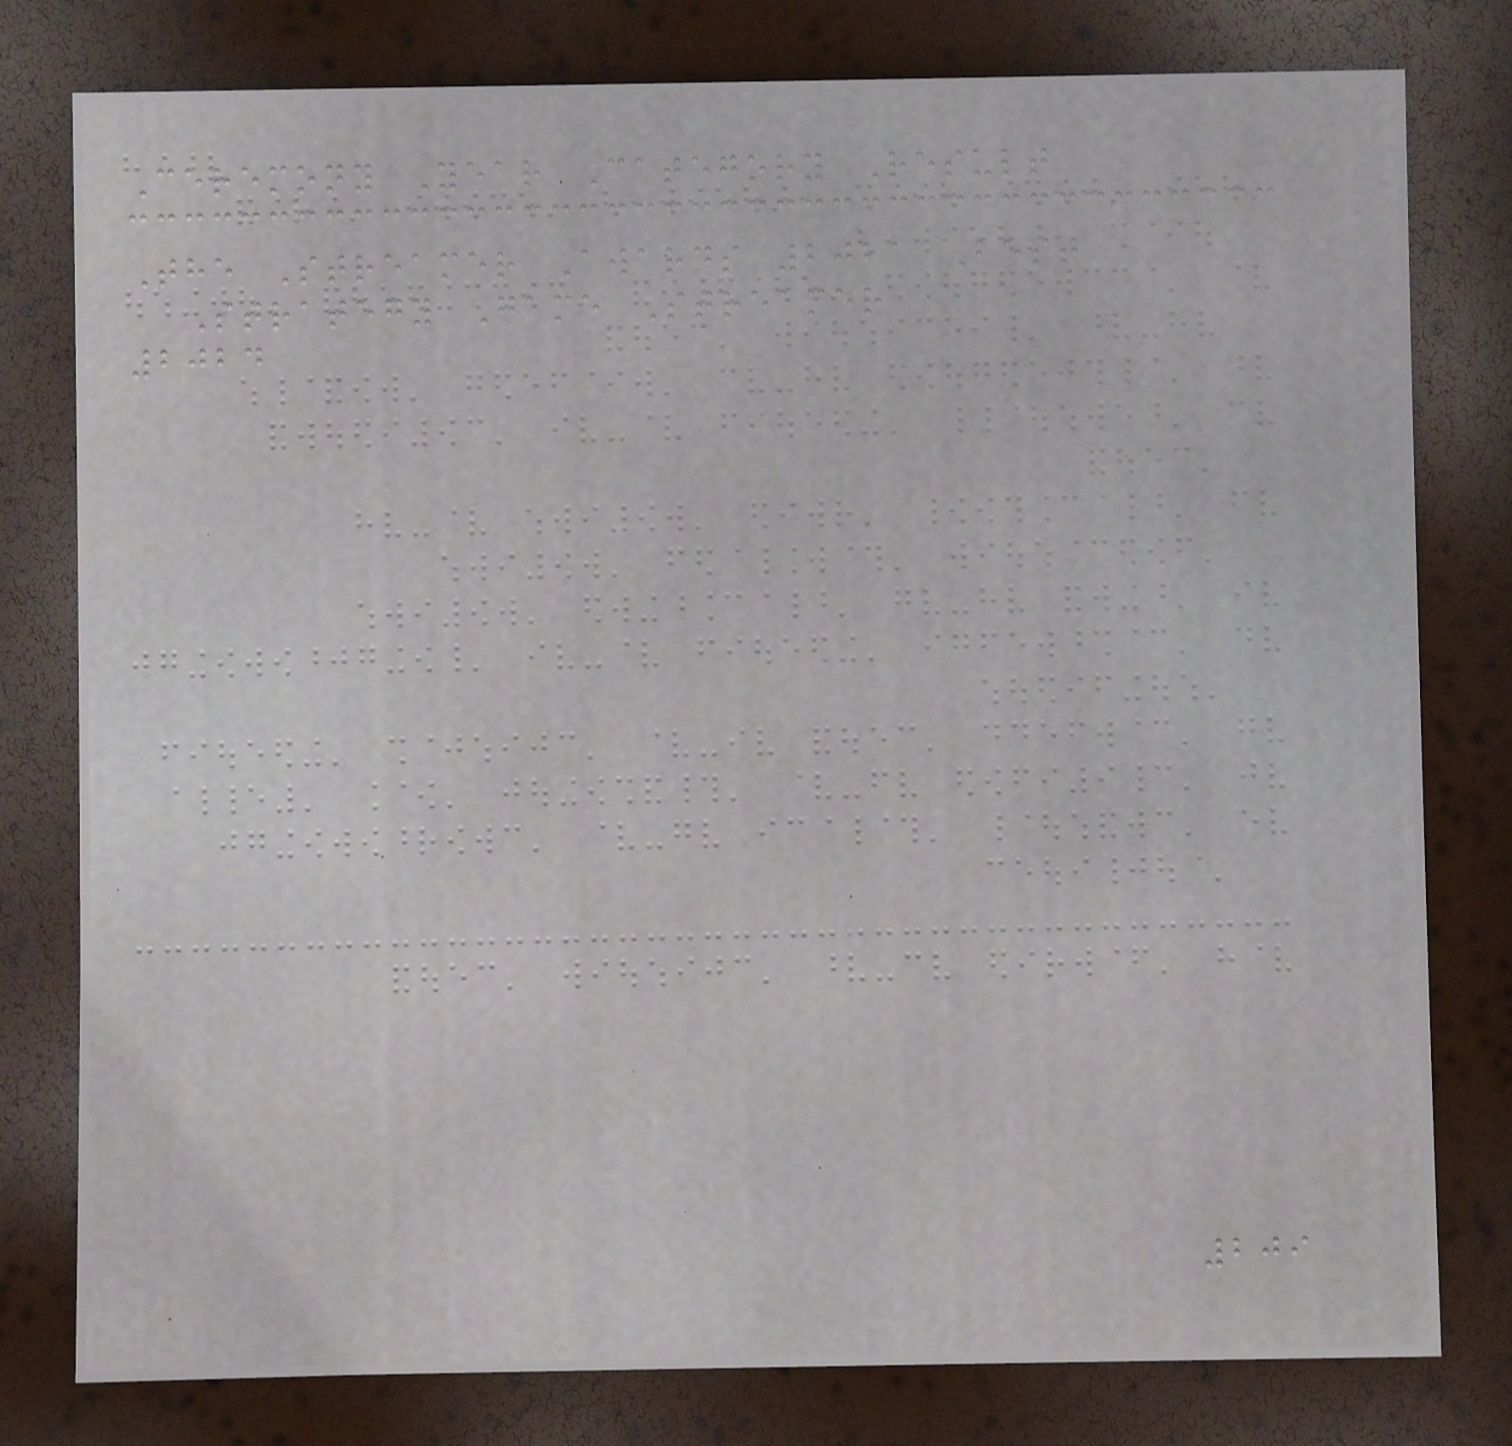Ceremony Year Category Result
The Streamer Awards 2021 Best
Strategy Game Streamer
2024
209
